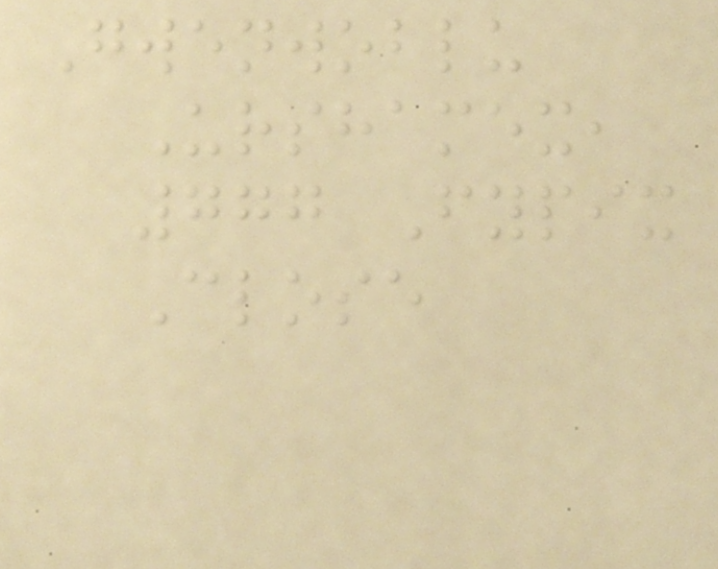Gwenwoblu
Urshamex,
777 Fypix
Close
